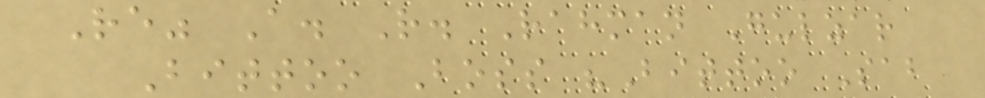Re" A. R. Rahman Gulzar
Bittoo Boss "Bittoo Sab
